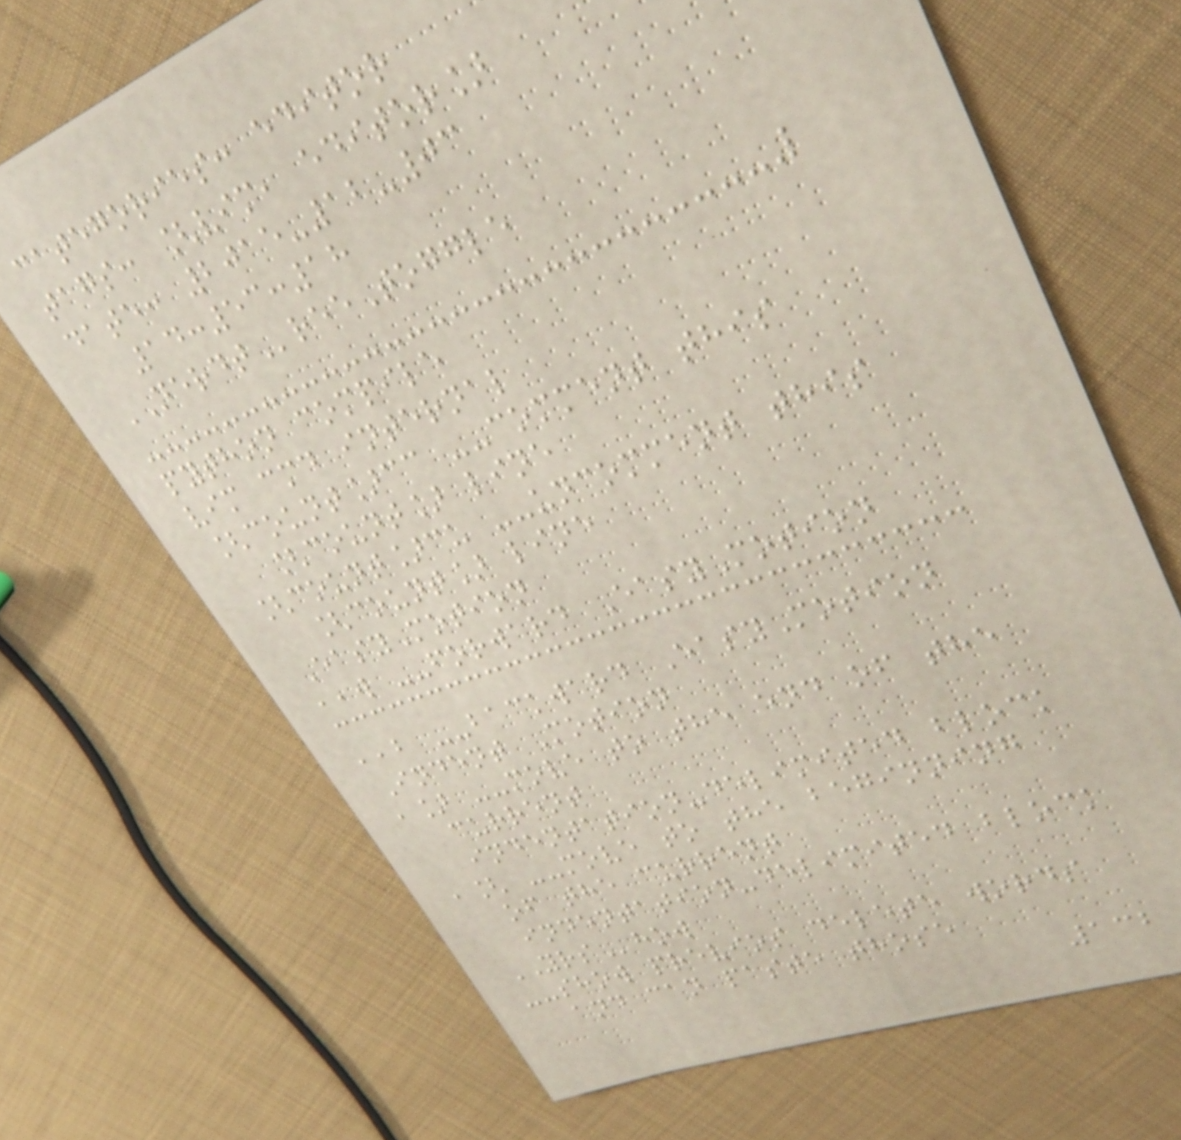categories: editor
tags: [vim, editor]
date: 2015-12-03
14:53:18
NERDTreeToggle
python compile
vim cmd internal
[count]cc --comment this
[count] line
[count]cu --uncomment this
[count] line
EasyMotion
,,w --forward EasyMotion
,,b --backward EasyMotion
Indent Motion
,] --move to the end of the
current
indentation-delimited block
,[ --move to the beginning
of the current
indentation-delimited block
YRShow
--show previos delete words
and can paste those
132
